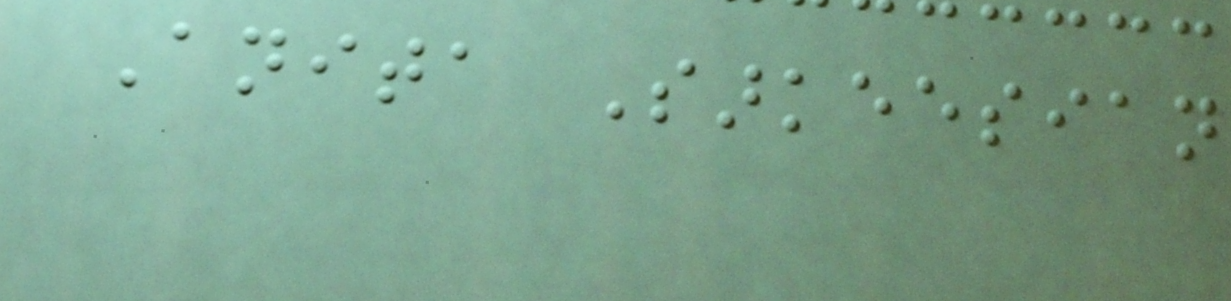Anita Sarkeesian
